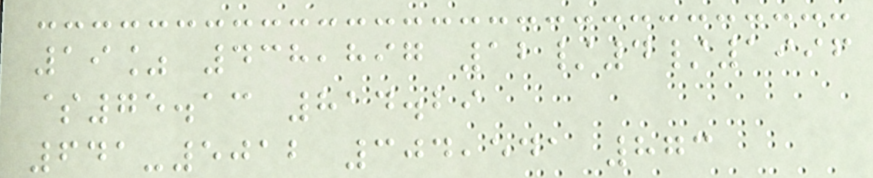19% 438,897 12/4/1996
$75.13 814.29
641-5012 304,541 873
